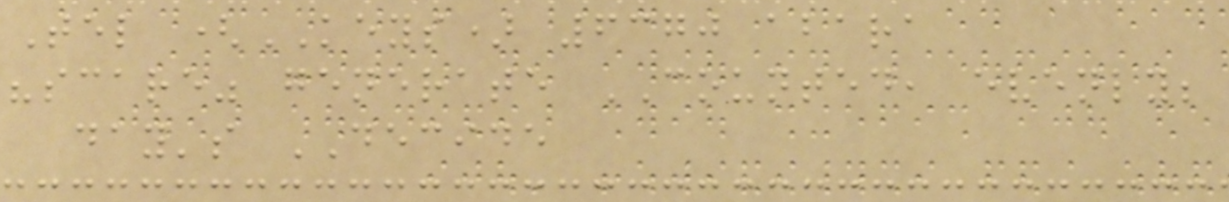Tel (KEYS) 6370 abara
"scare" generate COUNTED, evenly;
day's DECIDE
